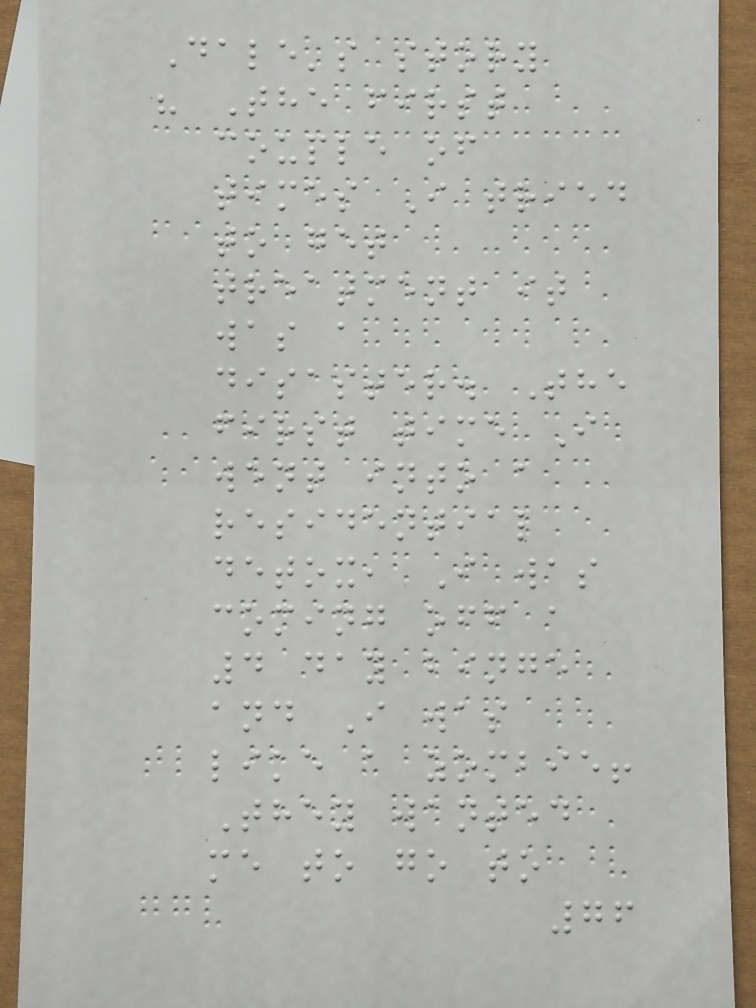Dale's story
" The first
couple of
times I tried
to get
treatment it
was a
disaster. The
first time I
went into a
residential
detox, I was
coming off a
4 day binge
and I was
like a zombie!
They wanted
me to go to
76
